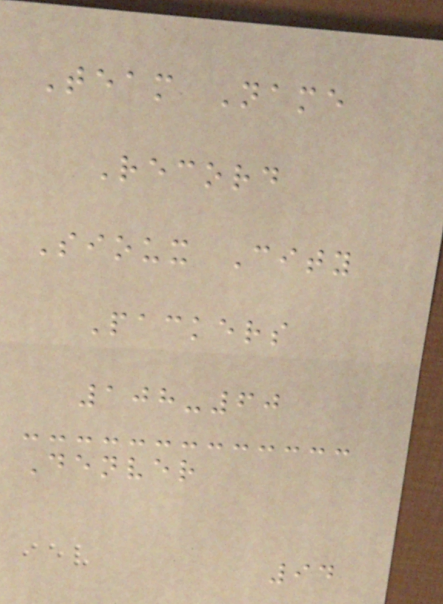Team Name
Record
Sioux City
Packers
108-60
Denver
94
